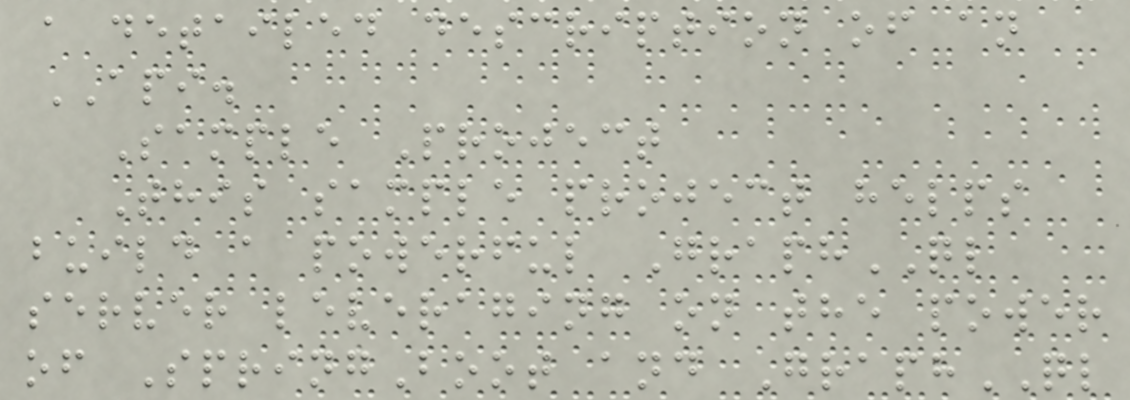a detailed description of an
API.
Sample Project
This sample project helps
build a powerful GraphQL
server leveraging on the power
of SpringBoot and GraphQL
